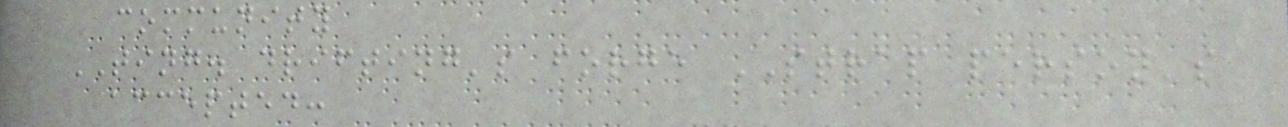community
TING. drifting's forge STRAP person's
accepted:
